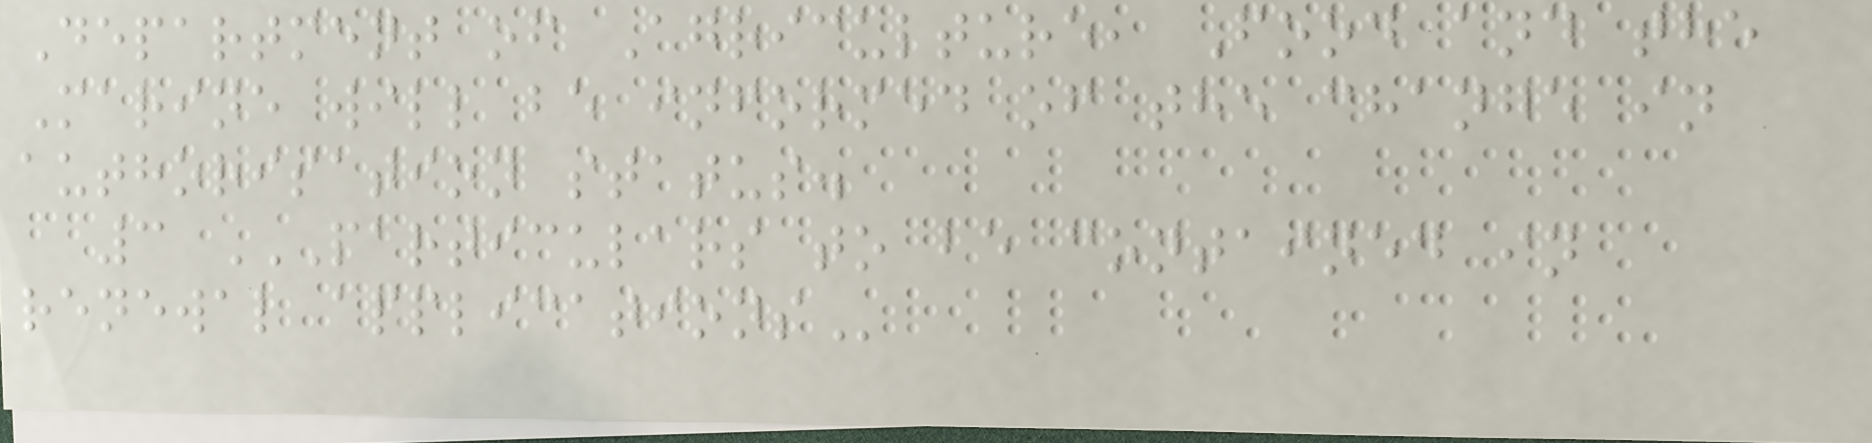Department of Agriculture, Food and the
Marine will be informed of the change in
authorisation status.
3 PARTICULARS TO BE CONTAINED IN
RENEWAL APPLICATIONS
